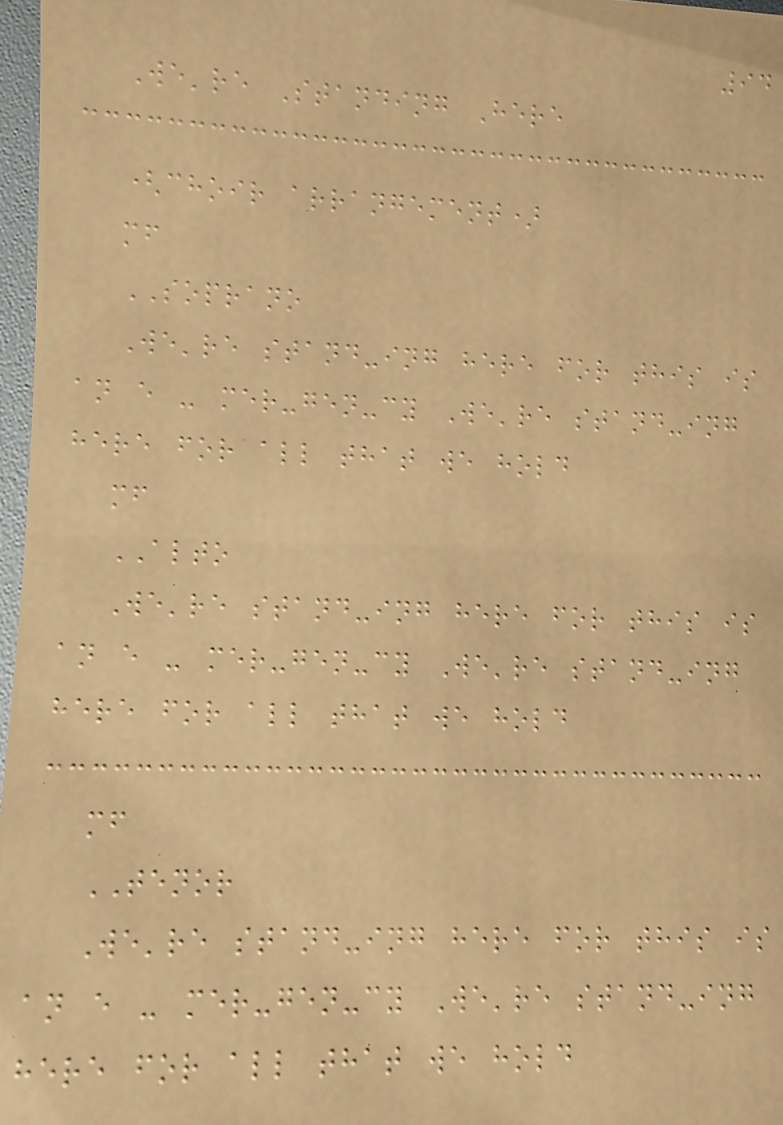94
We're Standing Here
(choir arrangement)
mf
SOPRANO
We're stand-ing here for this is
an e - mer-gen-cy We're stand-ing
here for all that we hold
mf
ALTO
We're stand-ing here for this is
an e - mer-gen-cy We're stand-ing
here for all that we hold
mf
TENOR
We're stand-ing here for this is
an e - mer-gen-cy We're stand-ing
here for all that we hold
